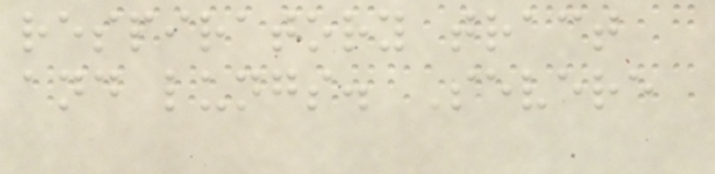respiratory tract
and lungs. Severe
